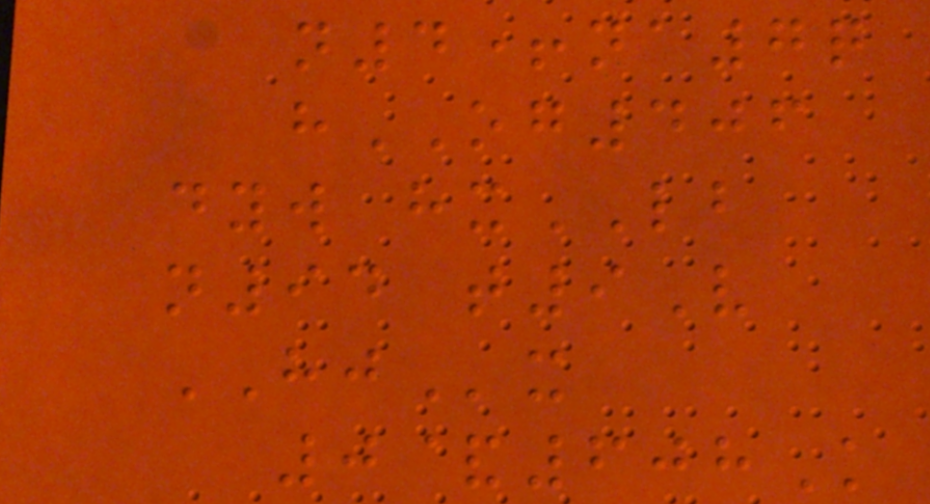n4+na7q
hOG406
dyw hxLB
n94 t9V
HJx
0&608K
